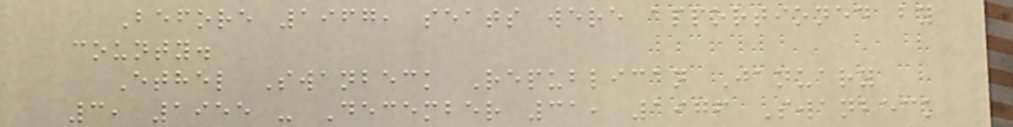Before 1967, seats were apportioned by
county.
Ethel Swanbeck Republican January
3, 1955 - December 31, 1976 Swanbeck
